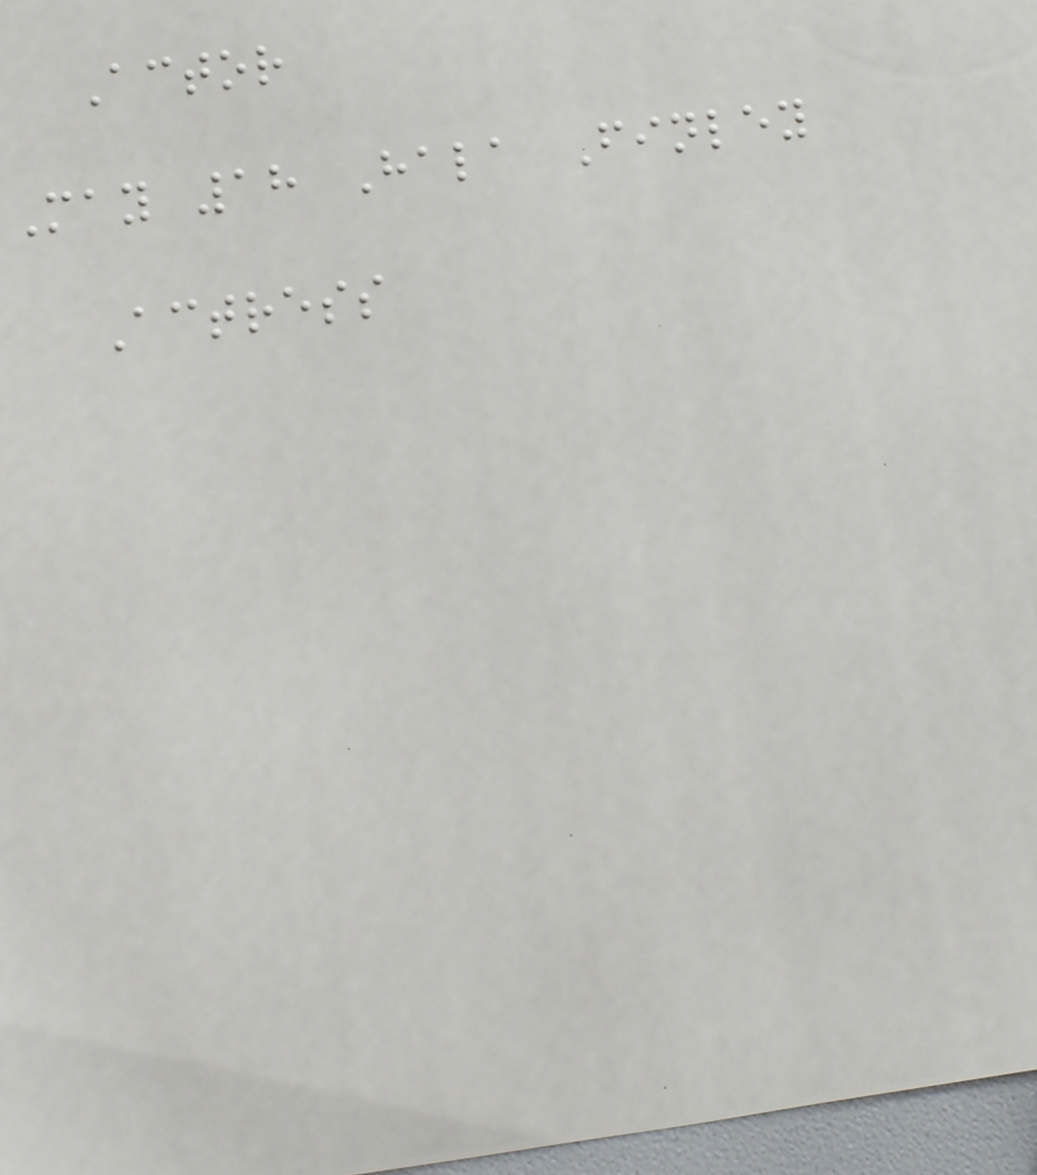Actor
May 18 Hala Finley
Actress
